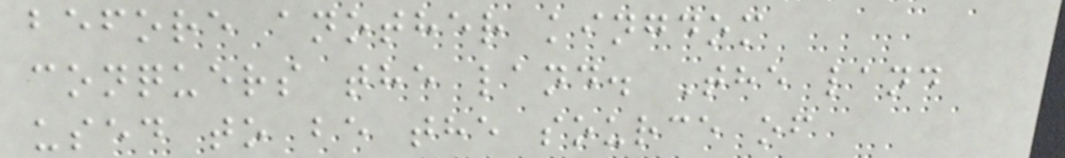before another kingdom
conquers the land. The land
used to be the source of
